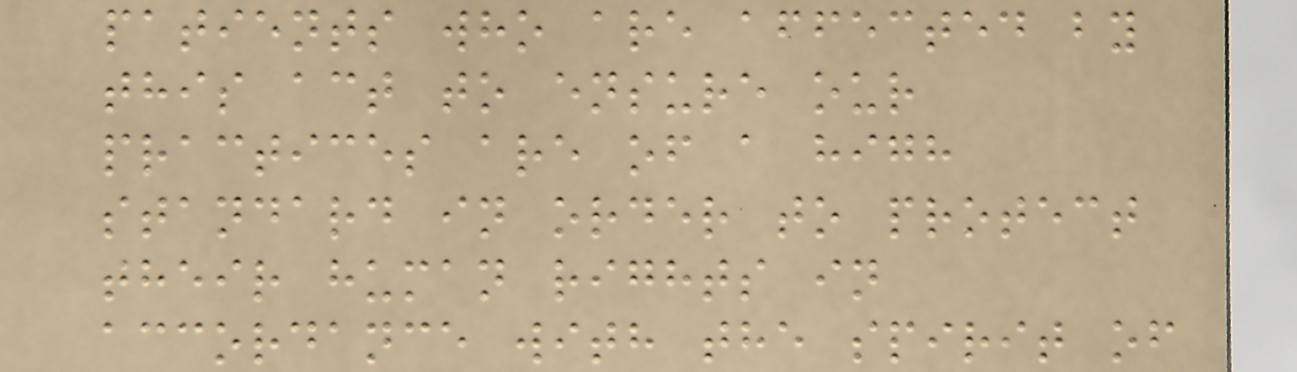patients who are affected by
this act to ensure our
practices are of a high
standard in order to protect
their human rights in
accordance with the spirit of
